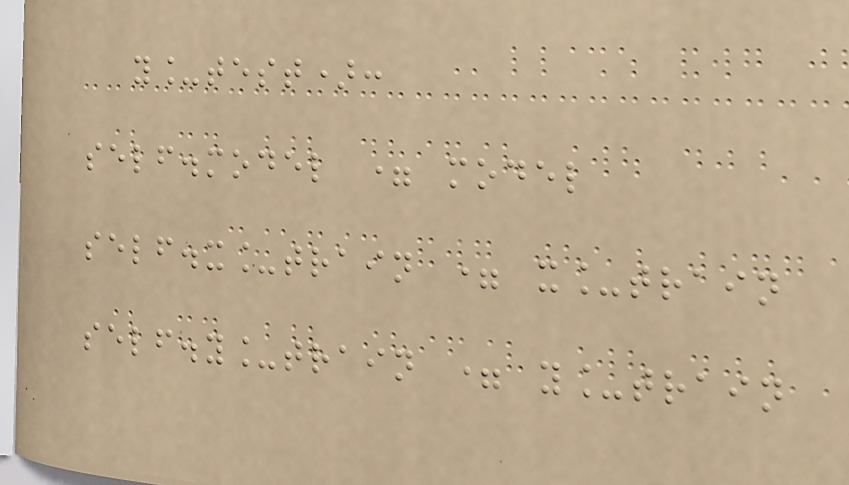y_test):
self.model = model
self.x_train = x_train
self.y_train = y_train
